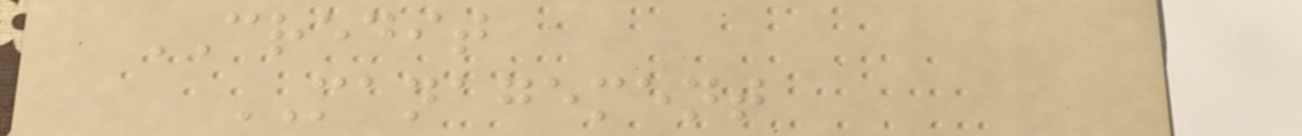CREDIT
MANAGEMENT
